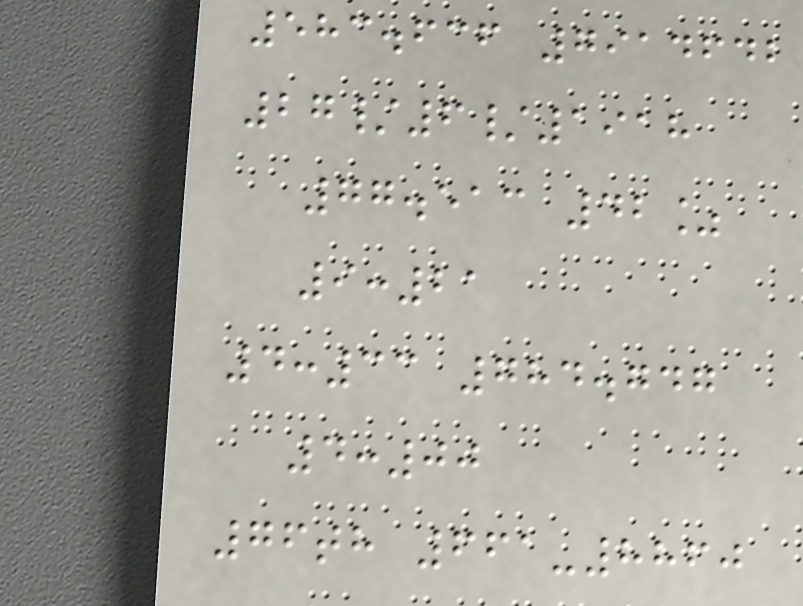583.636 7914642
27/6/1918
77.513 42%
9:21
4:33 784.747
4:00
76th 661-8860
